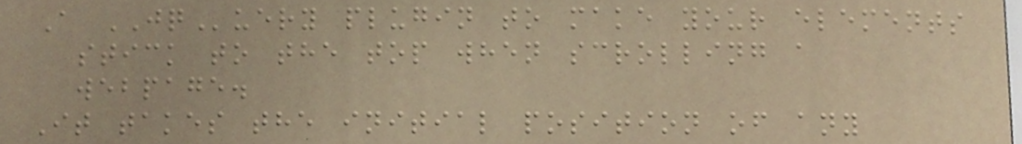A JQuery plugin to make your elements
stick to the top when scrolling a
webpage.
It takes the initial position of any
